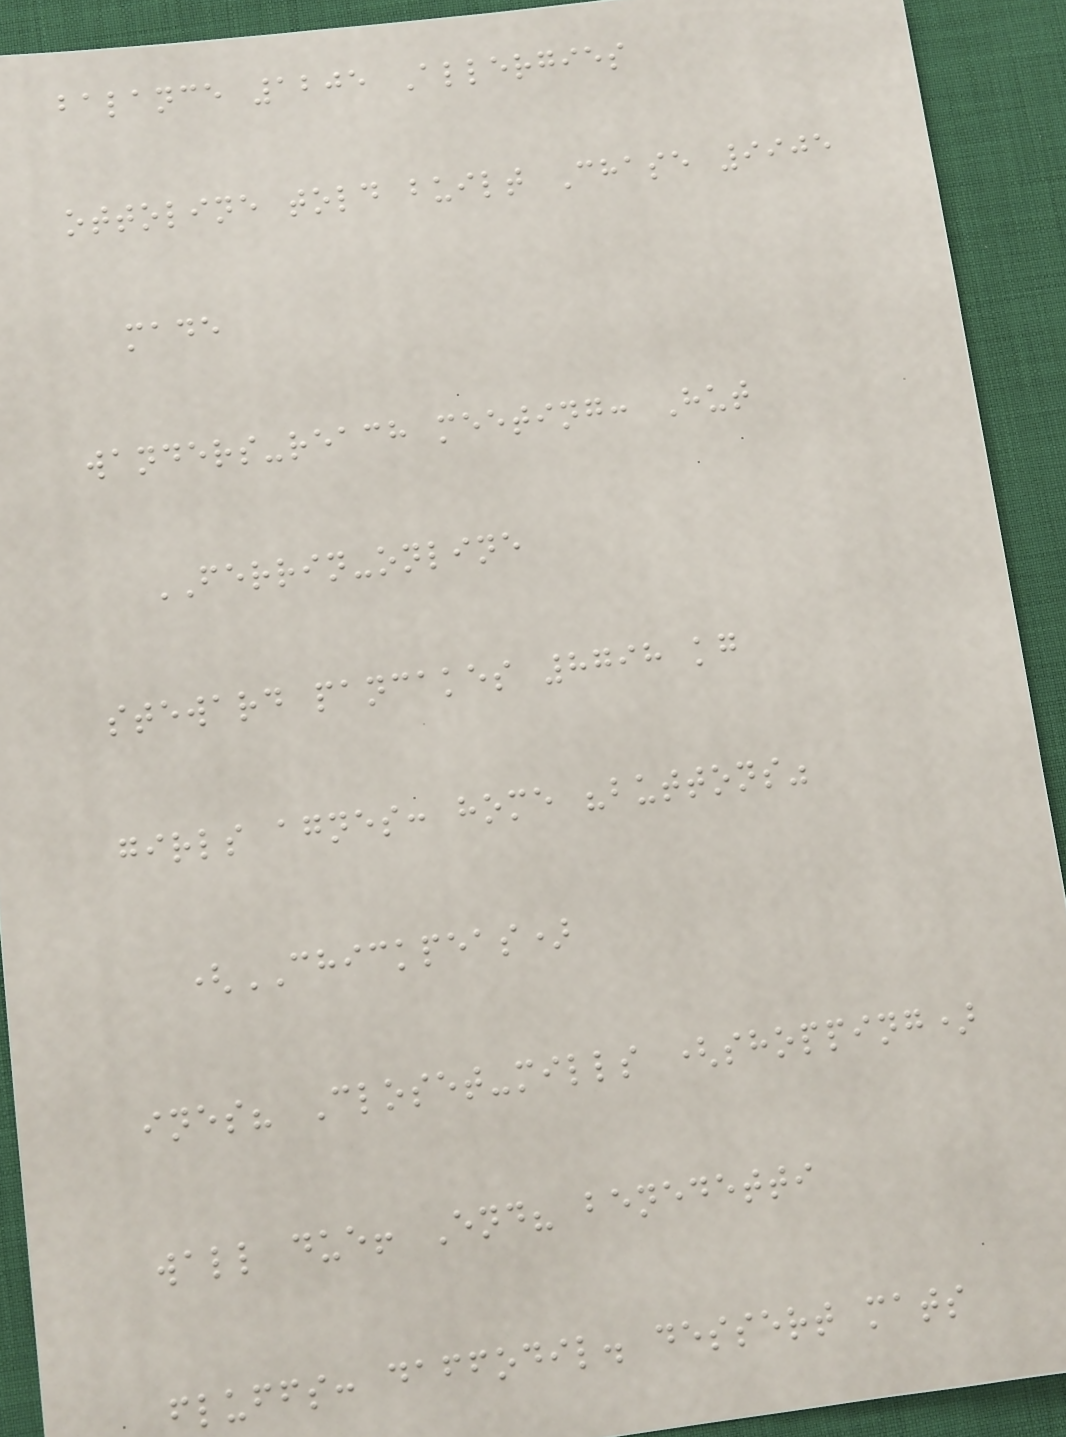balance 1205 Allergies
ottoline told built Chase 9905
made
wanders-reach meeting: Hut
FERRIN-online
steward pancakes 8798 kg
girls agnes: home "buttons"
(CHICKPEAS)
ines? Closet-mills (shopping)
wall due! End? benedetti
fluffs: daffodil. dessert mats
